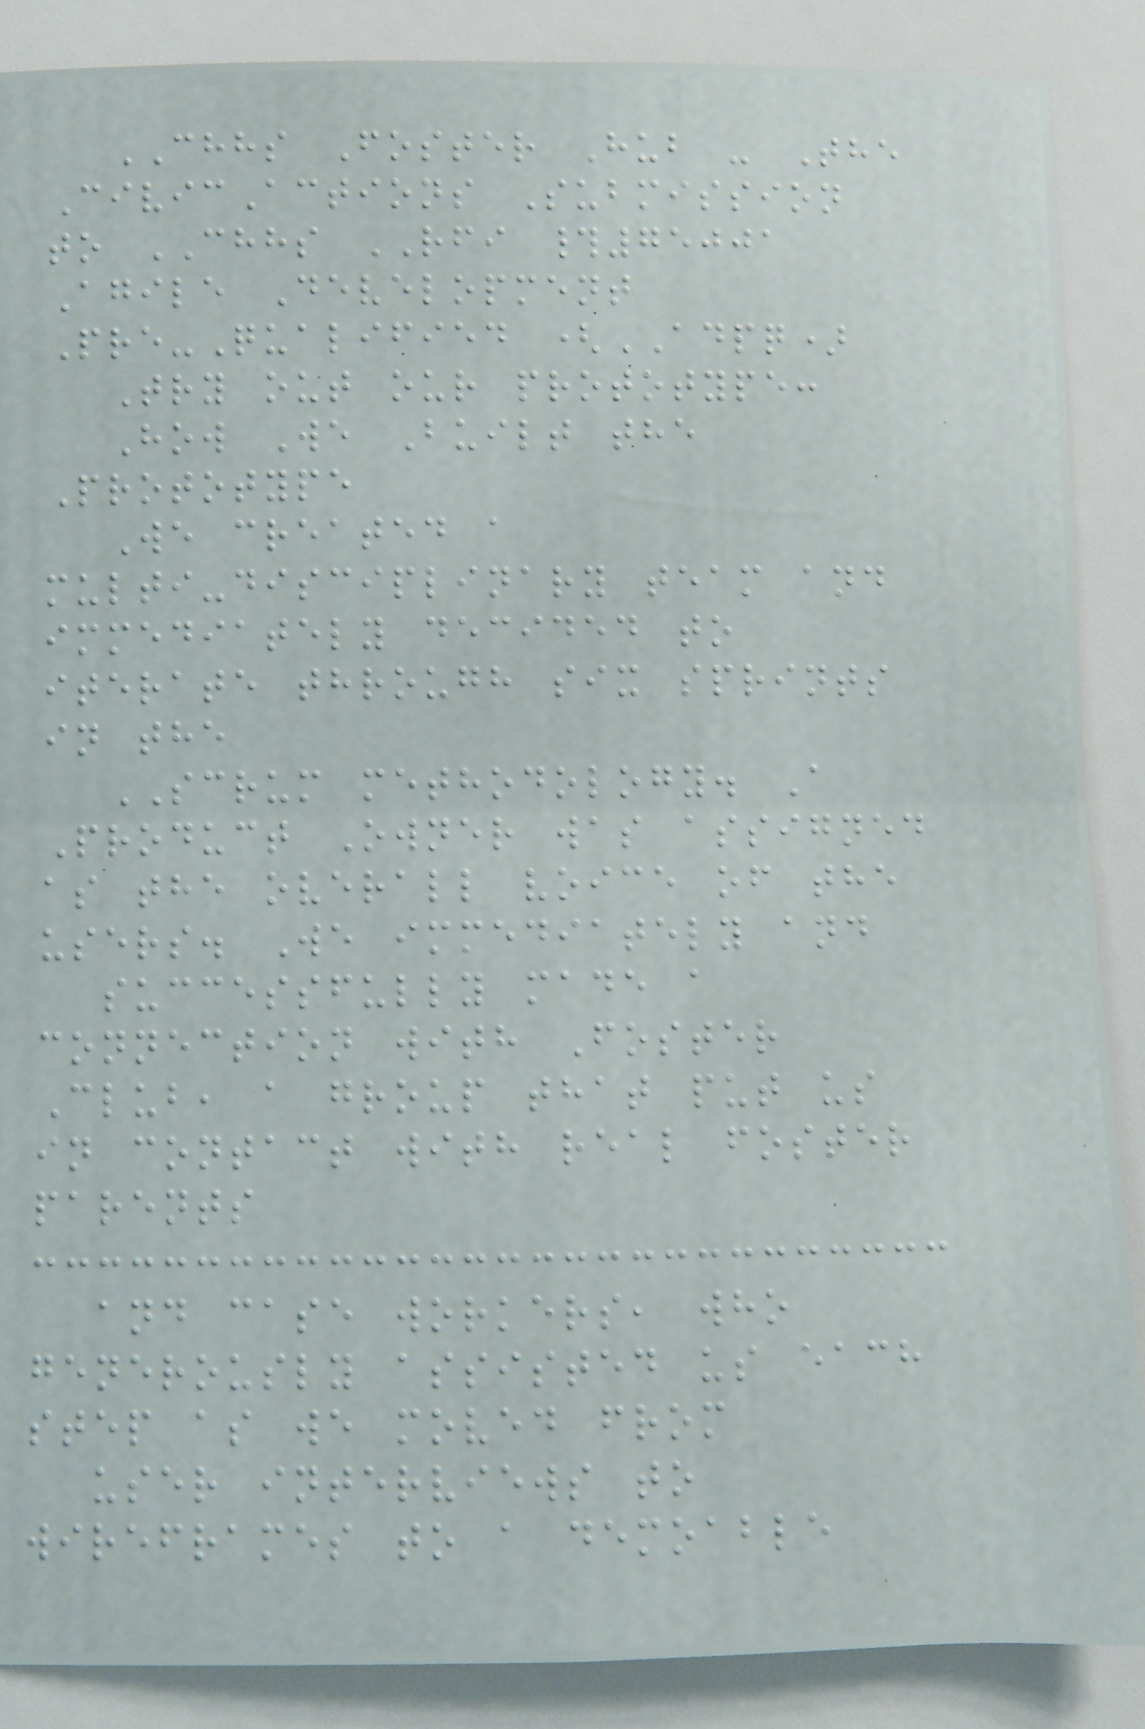CHHS Foster Hub - The
CivicActions Submission
to CHHS RFI #75001
Agile Development
Pre-Qualified (ADPQ)
Try out our prototype:
How We Built the
Prototype
We created a
multi-disciplinary team and
immediately decided to
iterate through six sprints
in the
SCRUM methodology. A
Product Owner was assigned
as the overall voice of the
users. We immediately and
successfully made a
connection with Foster
Club, a group that put us
in contact with real foster
parents
and case workers, who
generously assisted us each
step as we moved from
user interviews to
wireframes to a demoable
